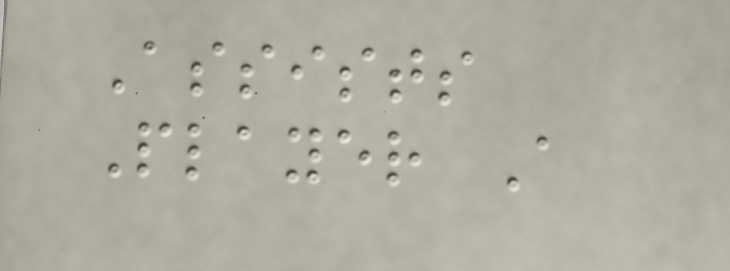Assists
Player A
